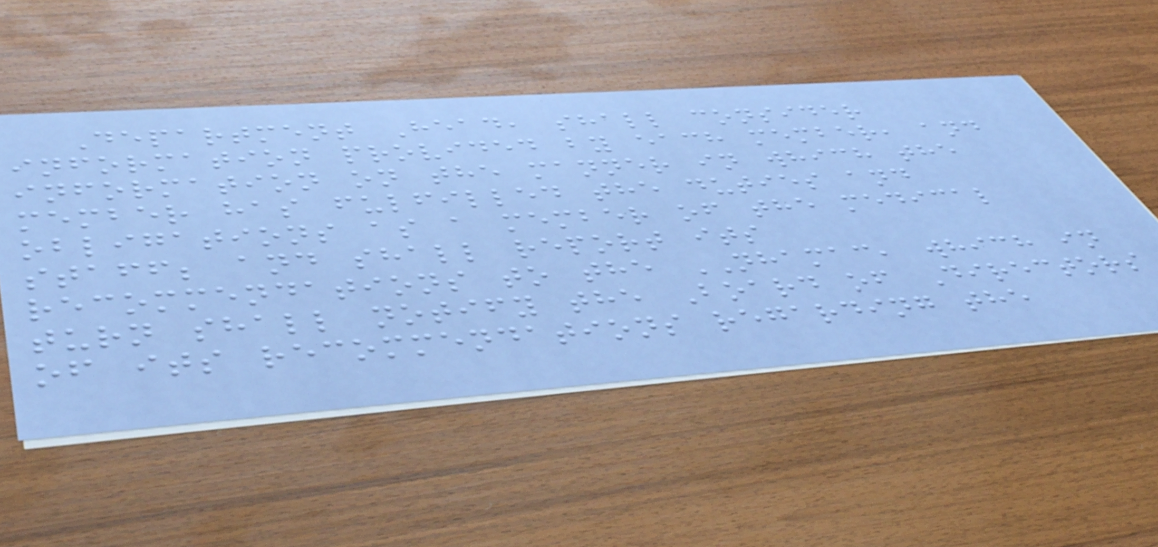Department Head, shall consider
information provided by each member, and
information on the manner in which the
member has fulfilled the duties and
obligations as a member of the medical
staff; and shall report its
recommendations to the NHAMAC, which in
turn shall notify the Board of Directors
of its recommendations regarding the
